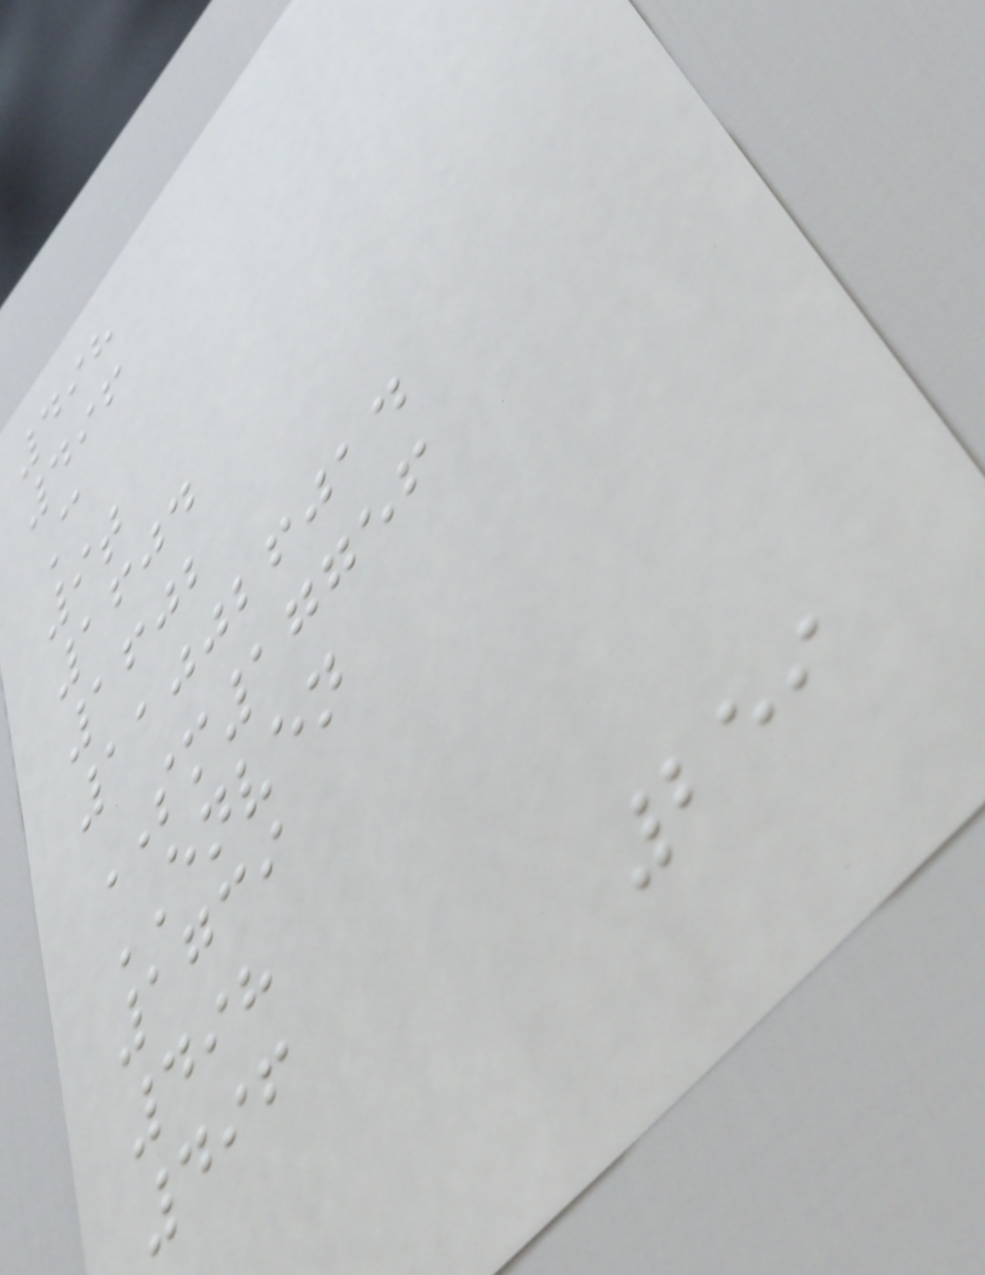498
496
C
9t
1604
1602
110026014
SM17756
ENVEN
1739
498
496
259
